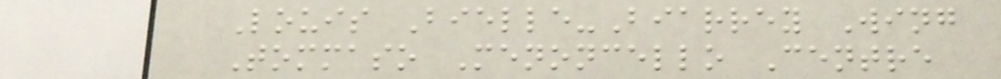Louis Bielle-Biarrey Wing
Tommaso Menoncello Centre
